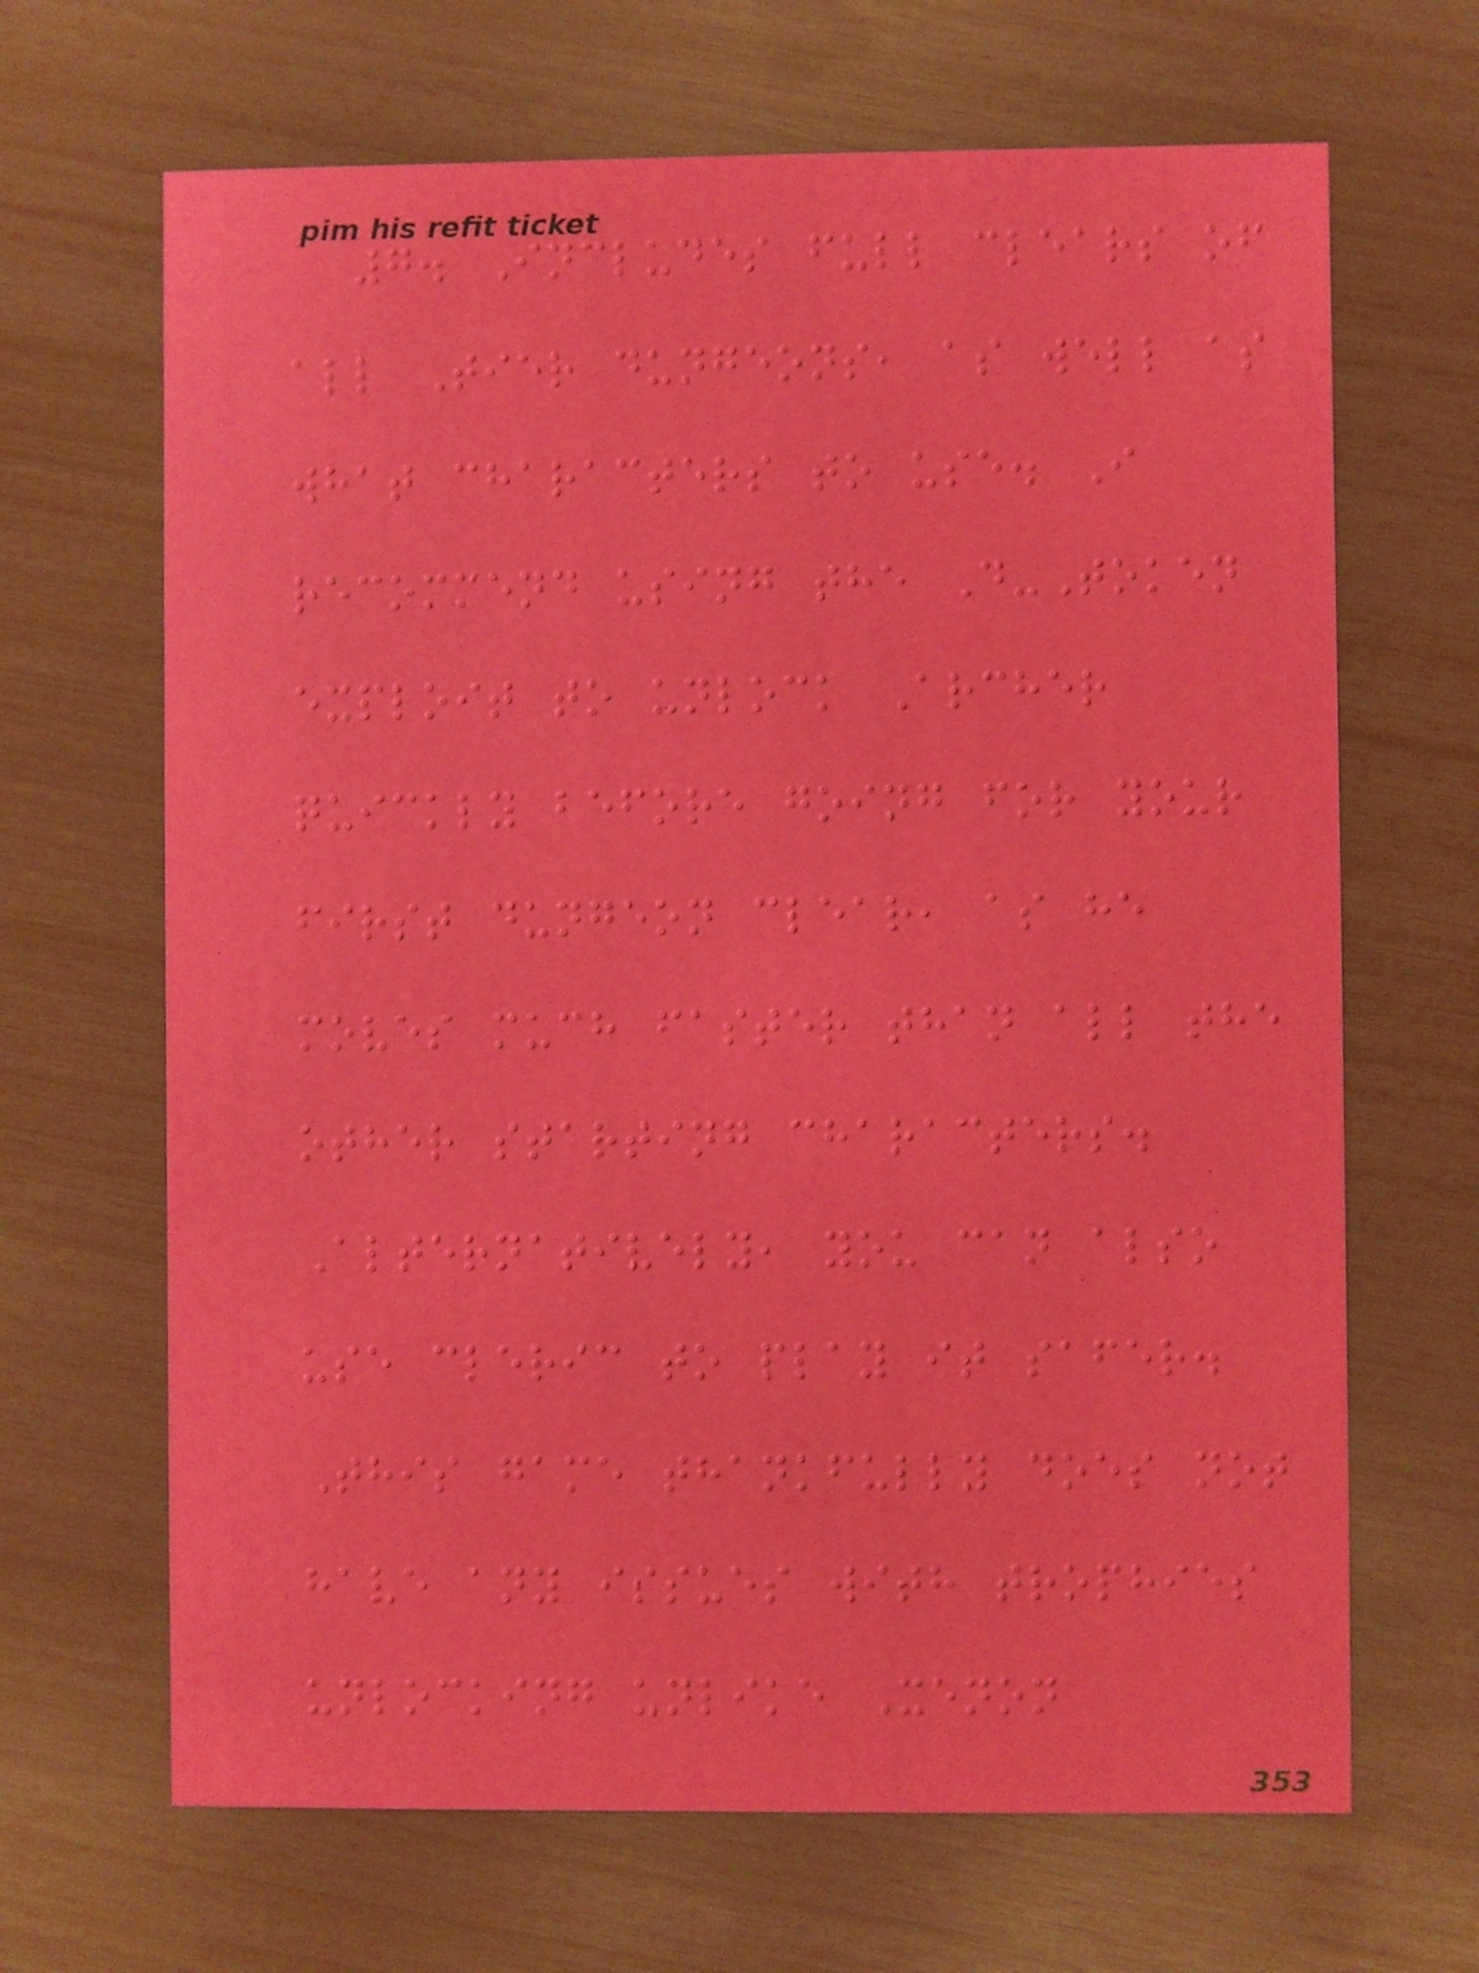7. Includes full clears of
all Tier dungeons, as well as
what characters to use. I
recommend using the D-Token
exploit to unlock Archer
quickly before going for your
first dungeon clear, as he
moves much faster than all the
other starting characters.
Alternatively, you can also
use cleric to play it safer.
This game thankfully does not
have any issues with trophies
unlocking unlike Xenon
